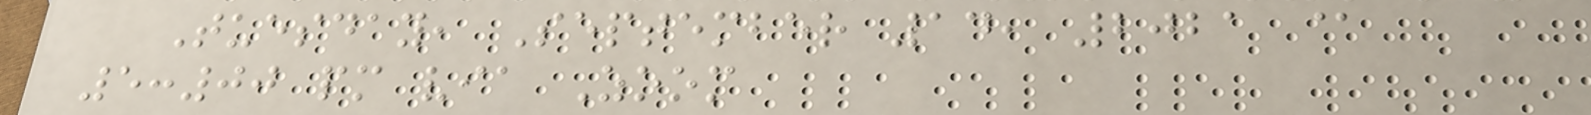Tuesday, September 14, 2021 @
5:00 pm via Zoom
